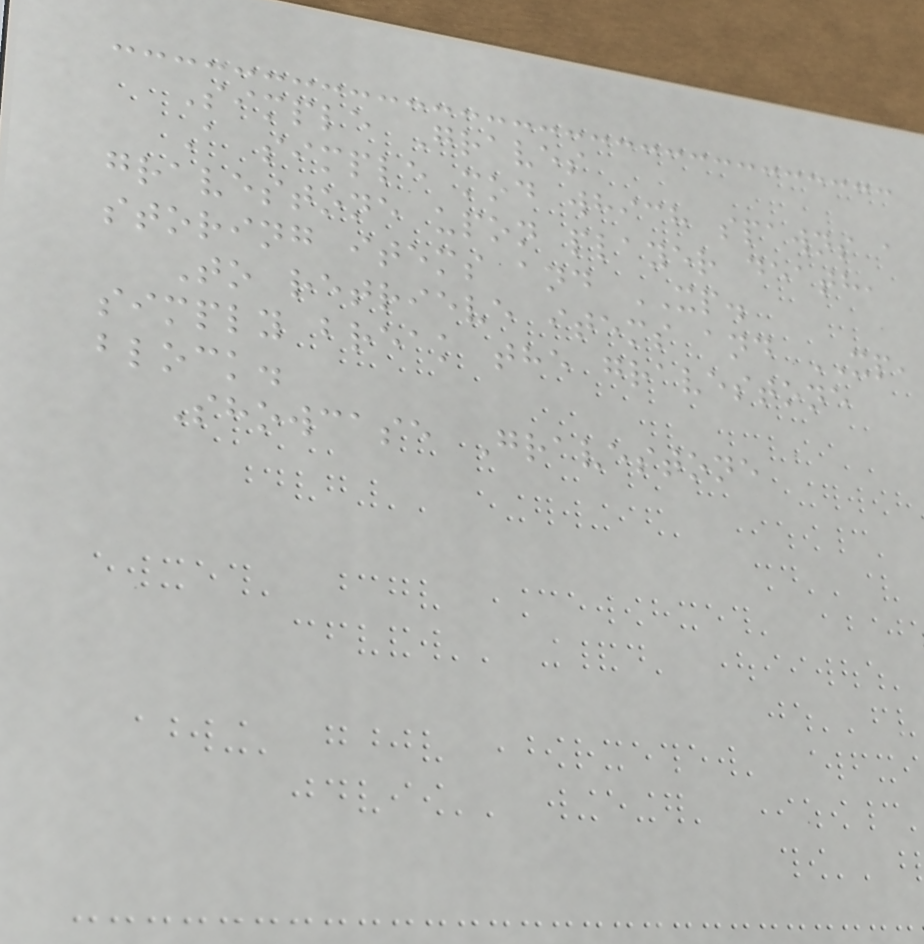Simple Graves
A simple mod which spawns a
gravestone upon player death,
storing items and XP.
To retrieve items and XP,
simply break the gravestone
block.
Showcase Gravestone
